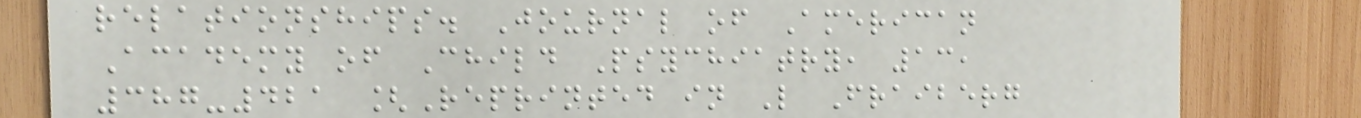relationships. Journal of American
Academy of Child Psychiatry, 13,
387-421 [Reprinted in L Fraiberg
